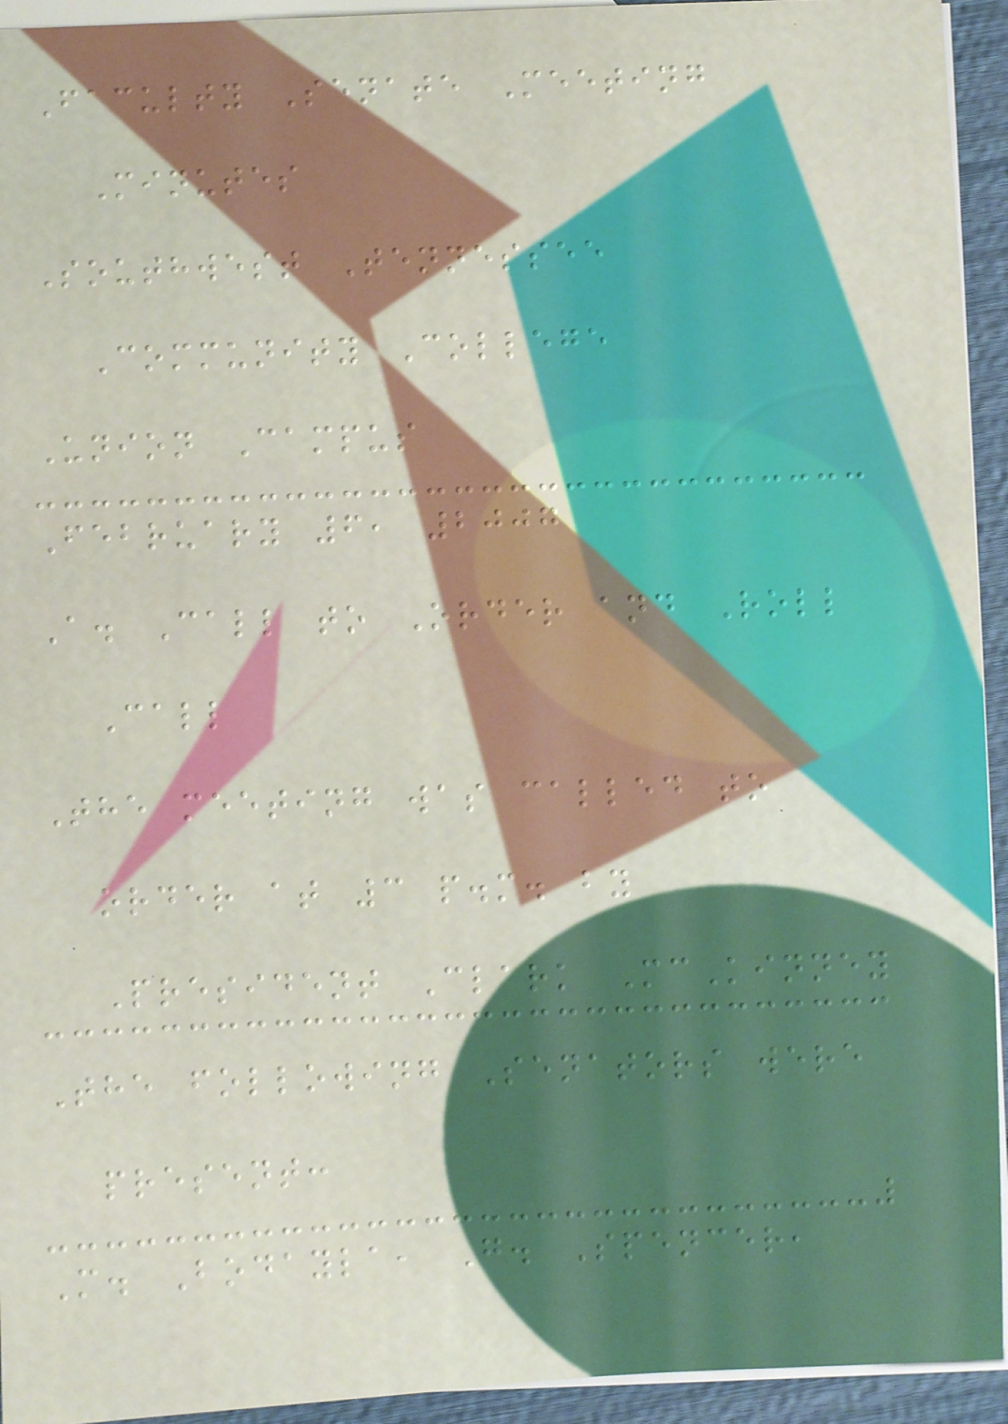Faculty Senate Meeting
Minutes
Southwest Tennessee
Community College
Union Campus
February 6, 2007
A. Call to Order and Roll
Call
The meeting was called to
order at 3 p.m. by
President Clark McKinney
The following Senators were
present:
M. Bodayla, G. Spencer,
